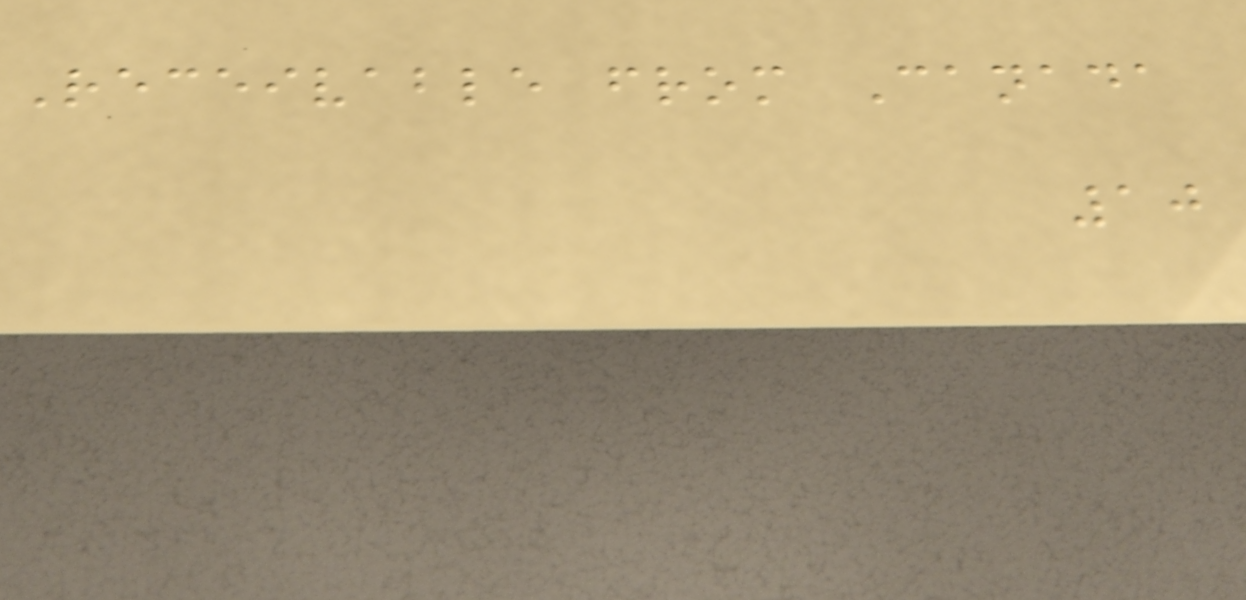Receivable from Canada
10
